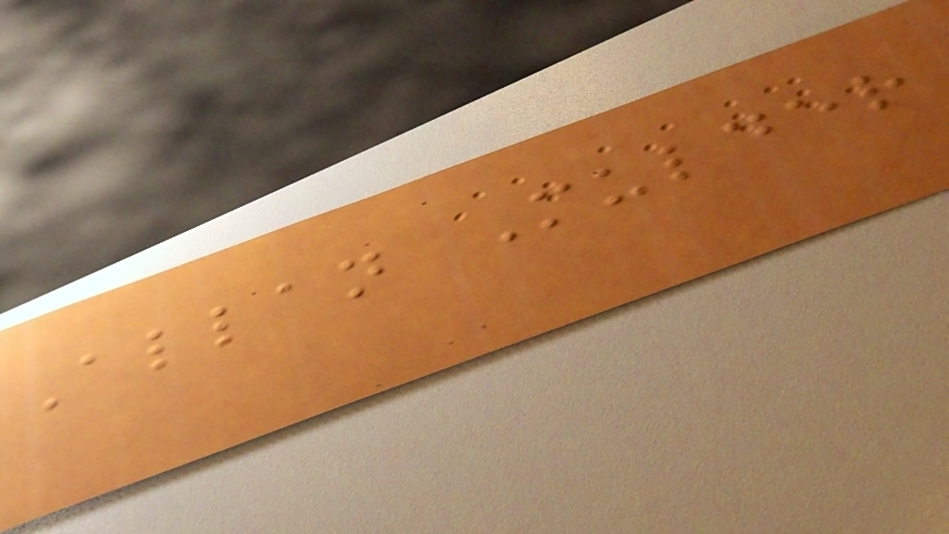Allan Mulder
